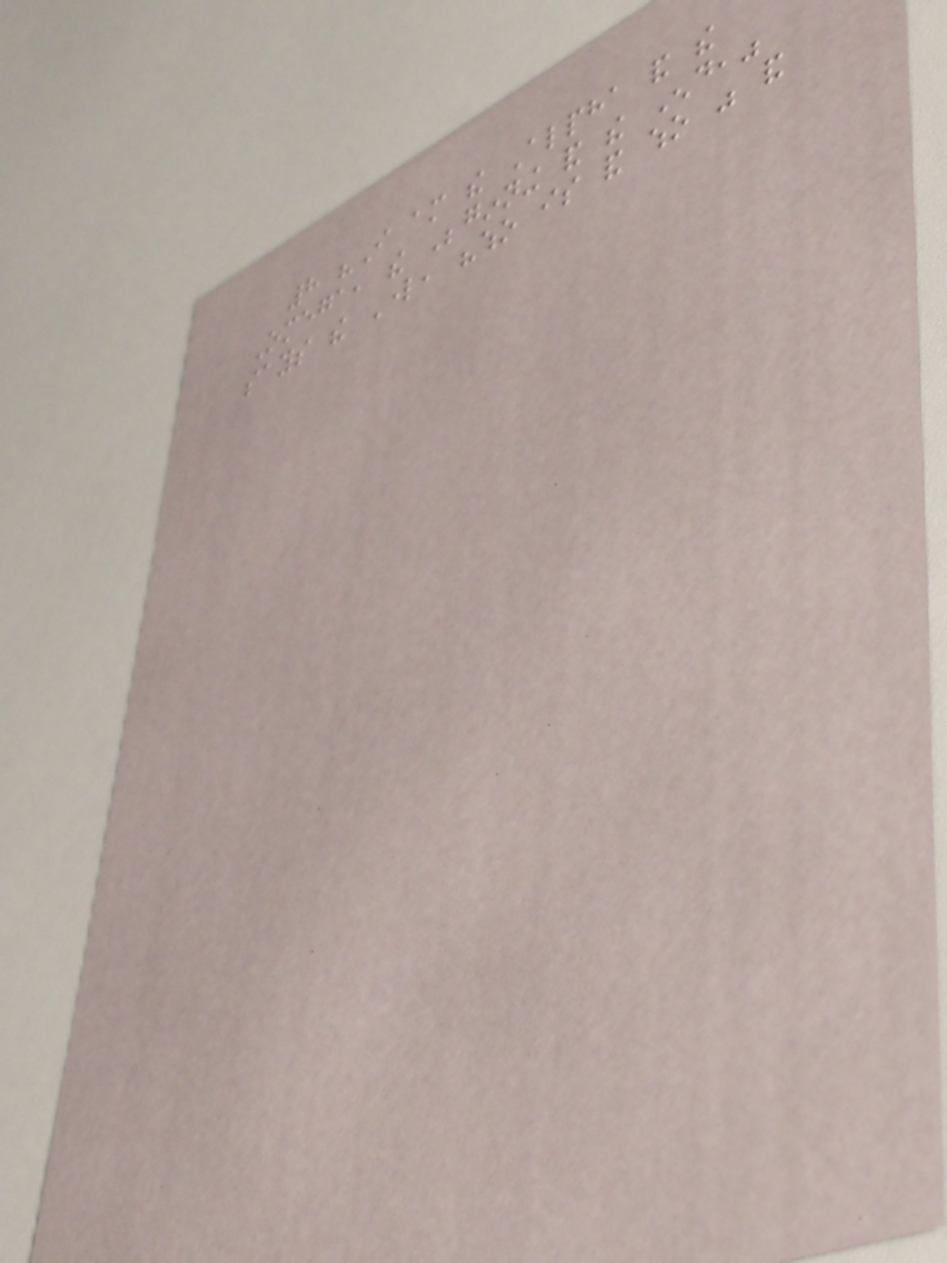8 "I am the Alpha and the
Omega, the Beginning and the End,"
says the Lord, "who is and who was and
